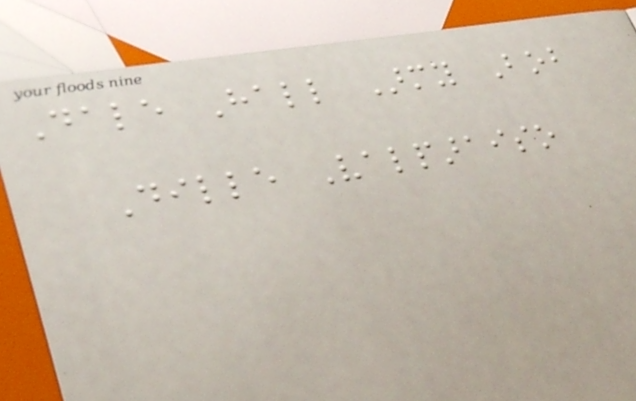Dale Hall Army Bob
Dille Valparaiso
